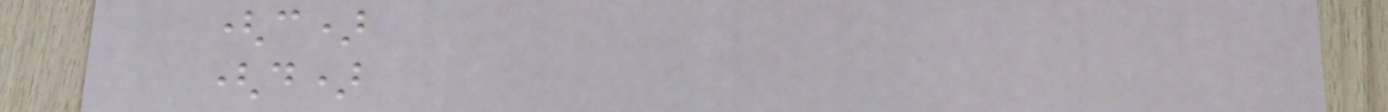(c)
(d)
